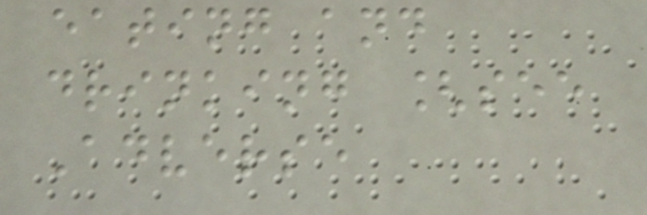eating and
drinking [see
Adverse
